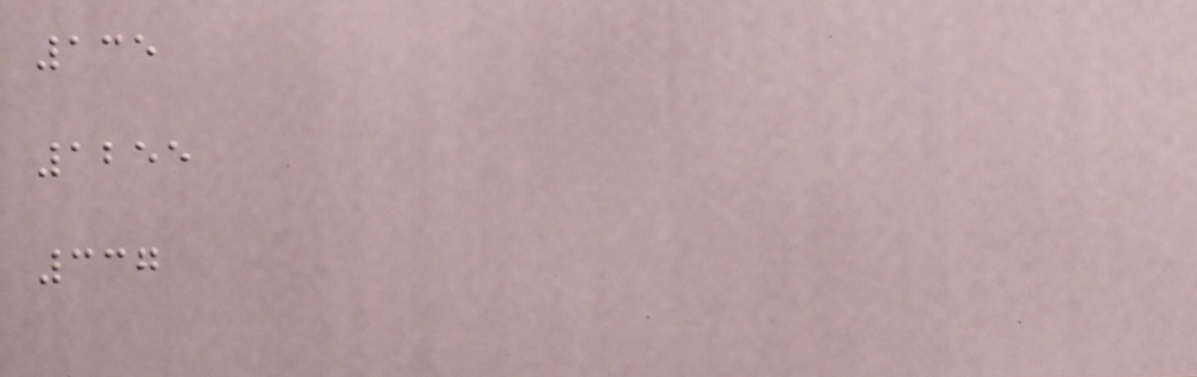135
1255
337
